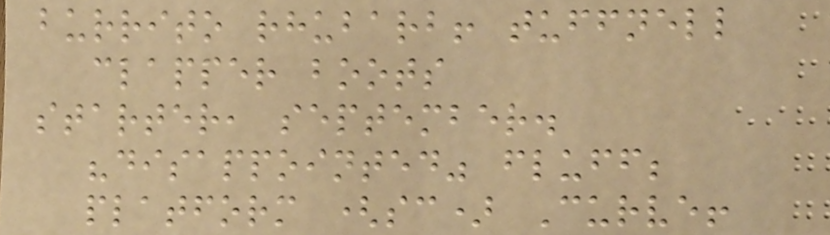burrito rhubarb! tuffnell
clapper boots
starter, september.
"disappointed" fluff;
platform (sc) Curve!
